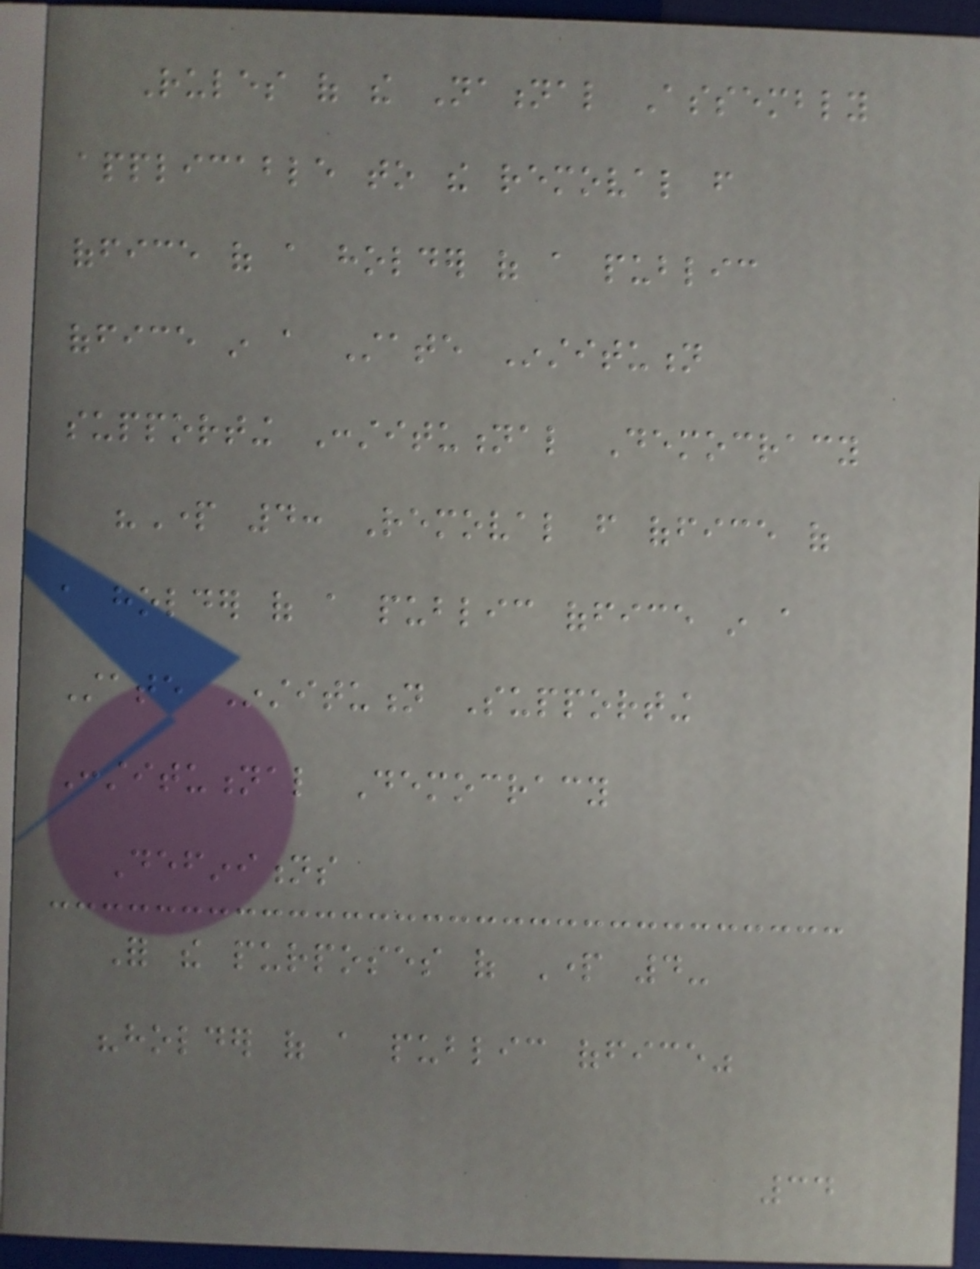Rules of the National Assembly
applicable to the removal from
office of a holder of a public
office in a State Institution
supporting Constitutional Democracy
"Part 4: Removal from office of
a holder of a public office in a
State Institution Supporting
Constitutional Democracy
Definitions
For the purposes of Part 4-
"holder of a public office"
34
